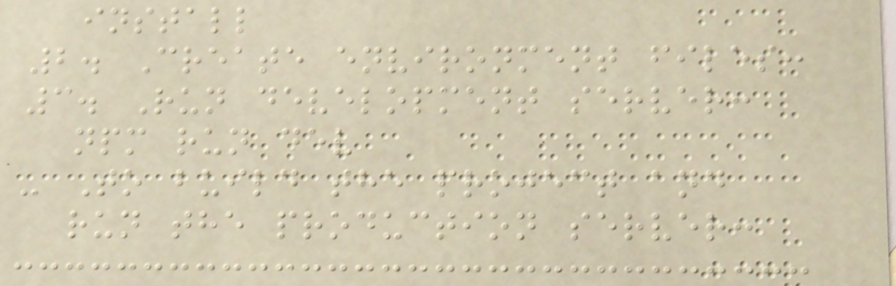install
2. Create environment files:
3. Run development server:
npm run dev
- To build the project and
run the production server:
